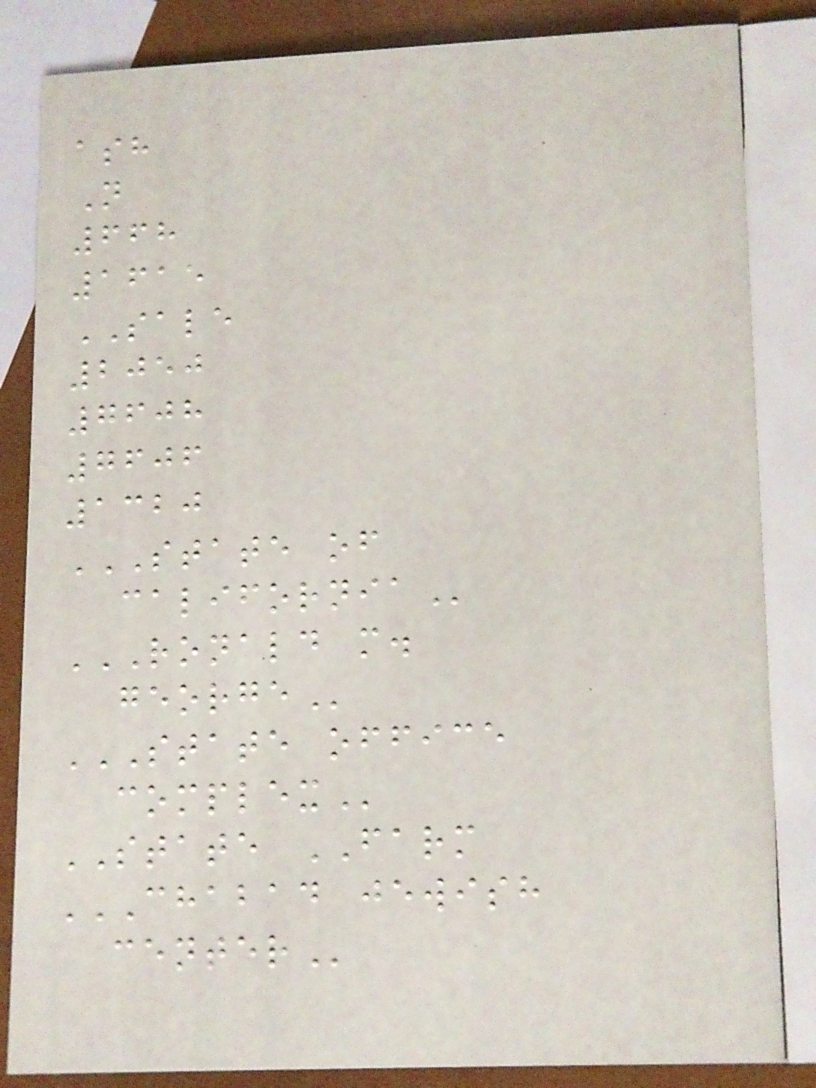ash
N
668
1615
SALE
2050
7608
7606
1320
STATE OF
CALIFORNIA
RONALD M.
GEORGE
STATE OFFICE
COMPLEX
STATE FARM
CHABAD JEWISH
CENTER
